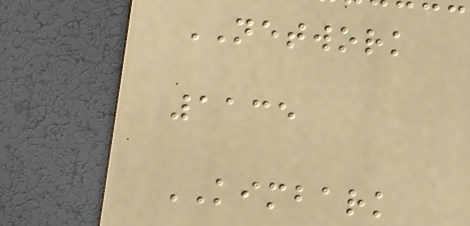NETWORK
1135
KIMBARK
